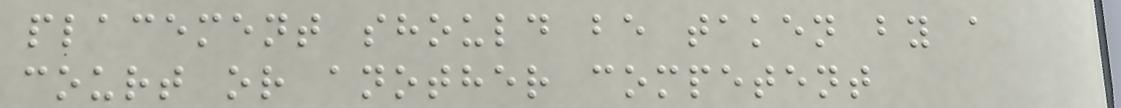placement should be taken by a
court or another competent
